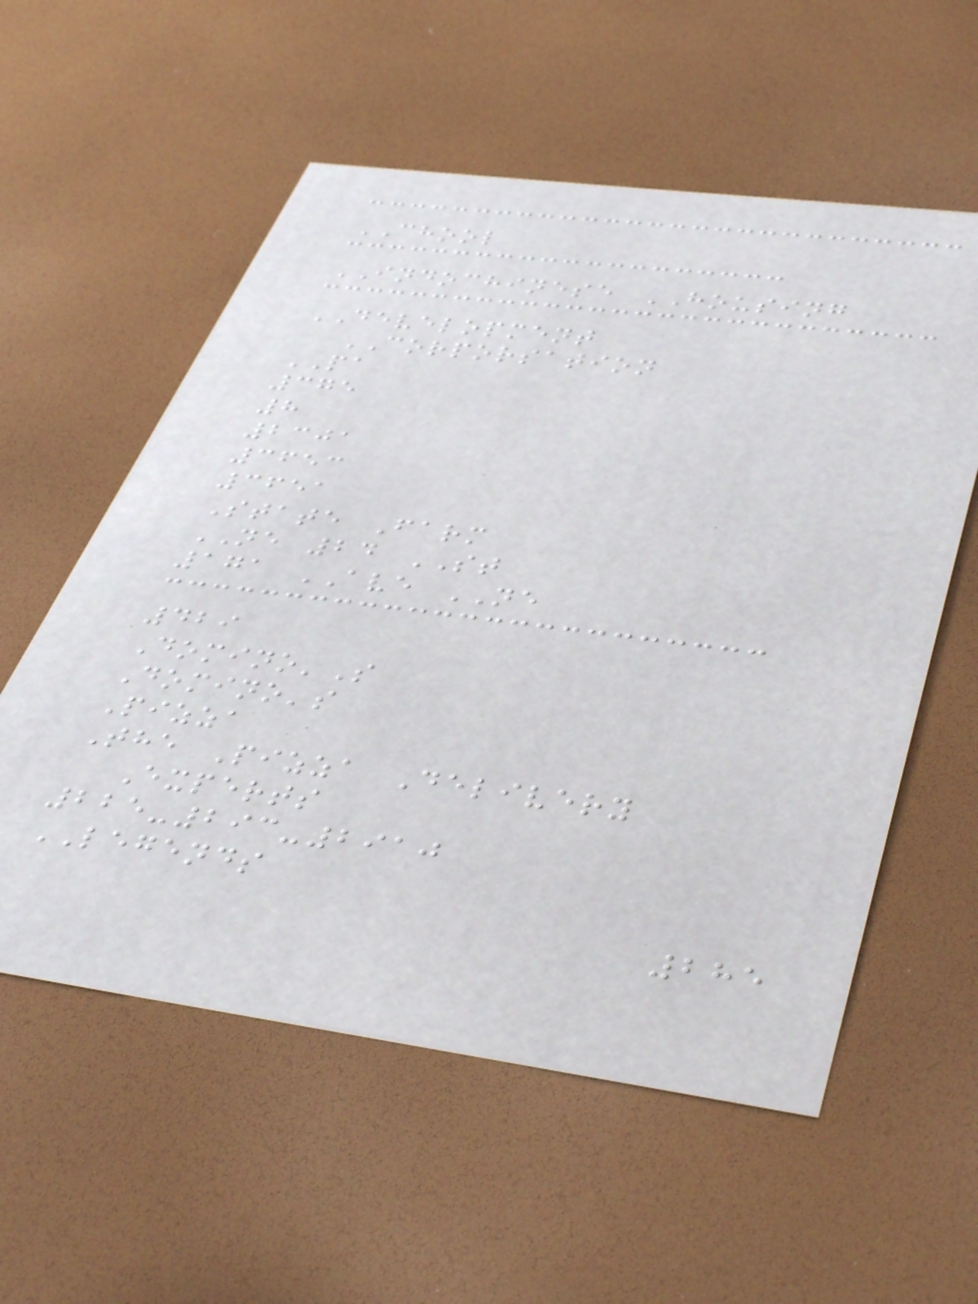CHOOL
INDOCHINESE HOUSING
DEVELOPMENT
CORPORSATION
PA
375
8
2301
3653
3651
State Farm
NE 24 ST
171 AVE NE
429
Domino'S
Domino's
Pizza
The Pizza Delivery
Experts
225-293-2910
LEGENDS
285
